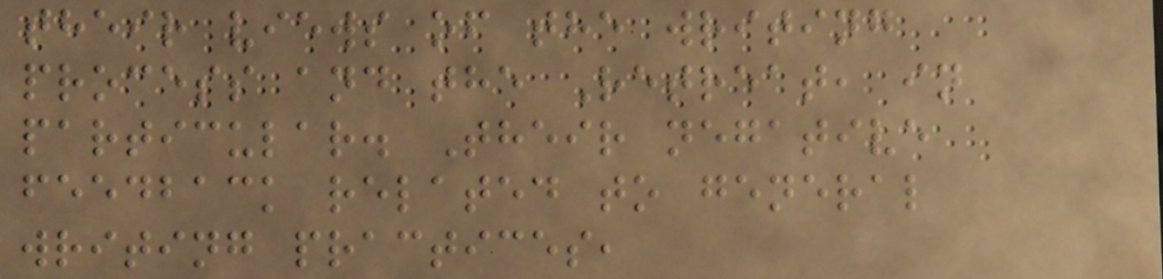their views of the writing
process and the Retreat, in
particular. Their negative
feedback related to general
writing practices,
